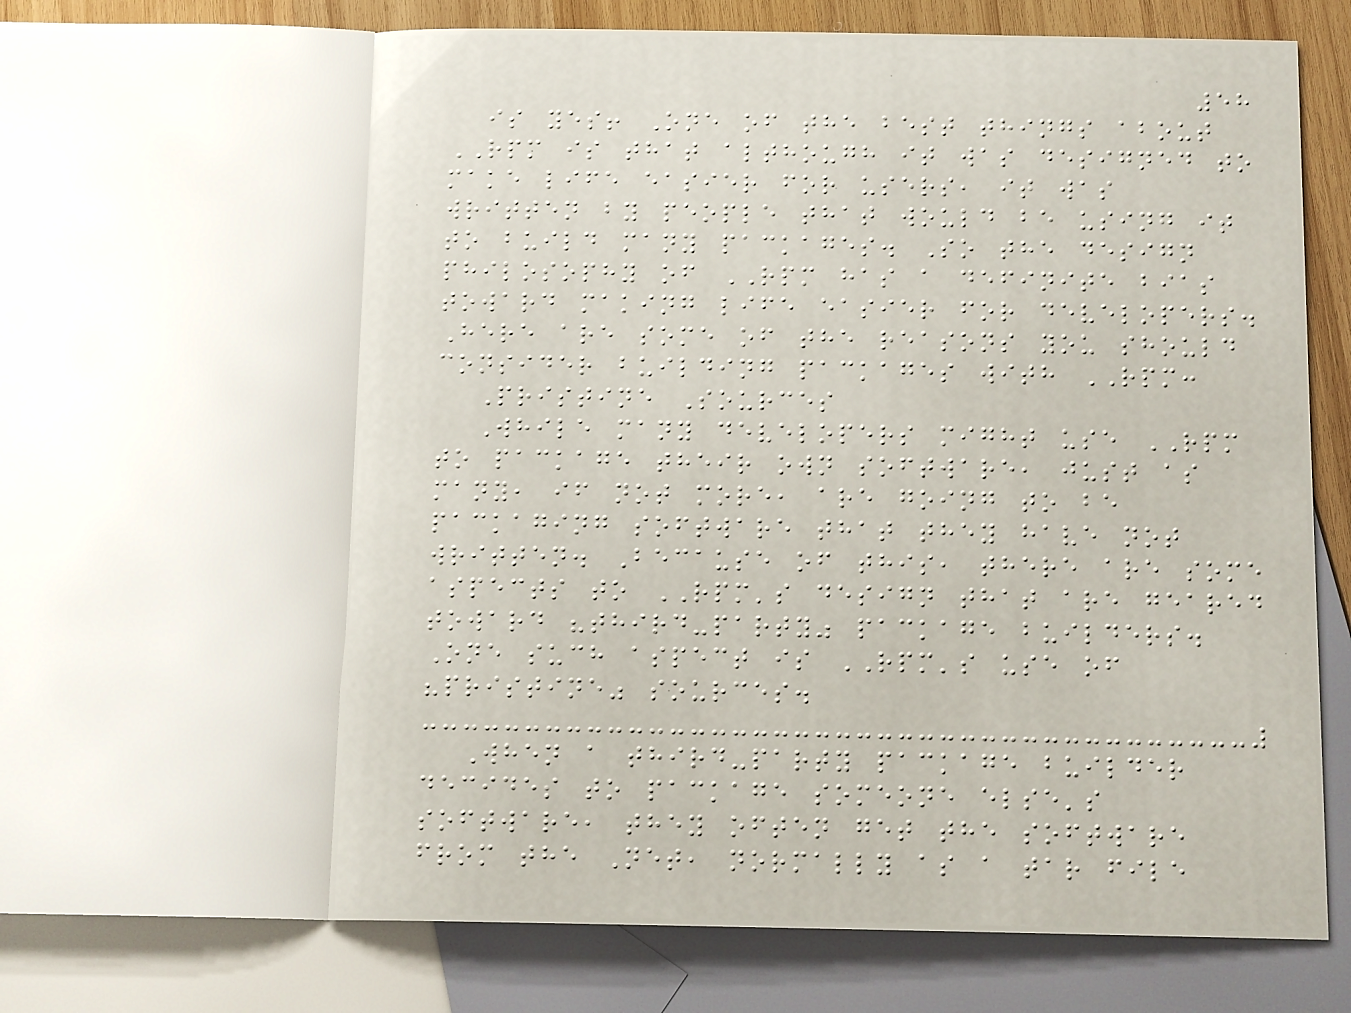58
is yes! One of the best things about
RPM is that although it was designed to
make life easier for users, it was
written by people that would be using it
to build many packages. So the design
philosophy of RPM has a definite bias
toward making life easier for developers.
Here are some of the reasons you should
consider building packages with RPM:
Pristine Sources
While many developers might use RPM
to package their own software, just as
many, if not more, are going to be
packaging software that they have not
written. Because of this, there are some
aspects to RPM's design that are geared
toward "third-party" package builders.
One such aspect is RPM's use of
"pristine" sources.
When a third-party package builder
decides to package someone else's
software, they often get the software
from the Net, normally as a tar file
